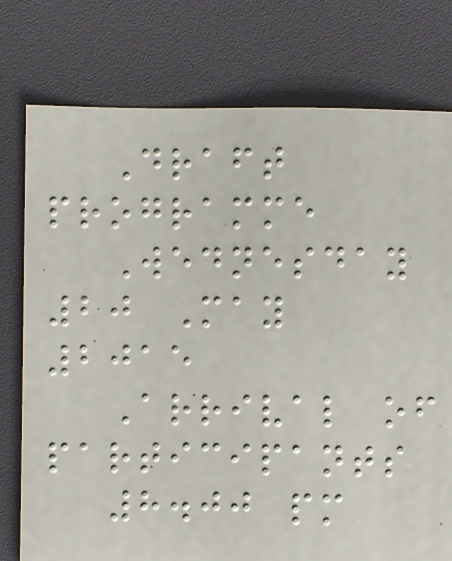Draft
programme
Wednesday
20 May
2015
Arrival of
participants
8.00 pm
